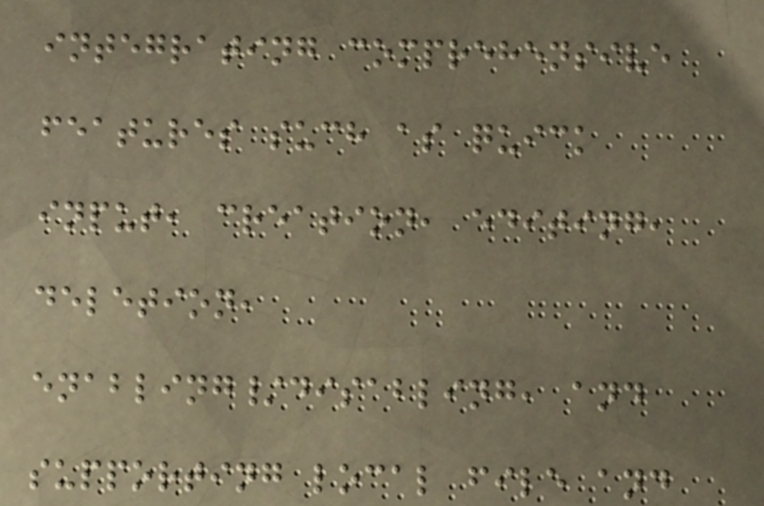integrating comprehensive
features such as quick
input, creation, editing,
deletion,
enabling/disabling, and
supporting local file and
